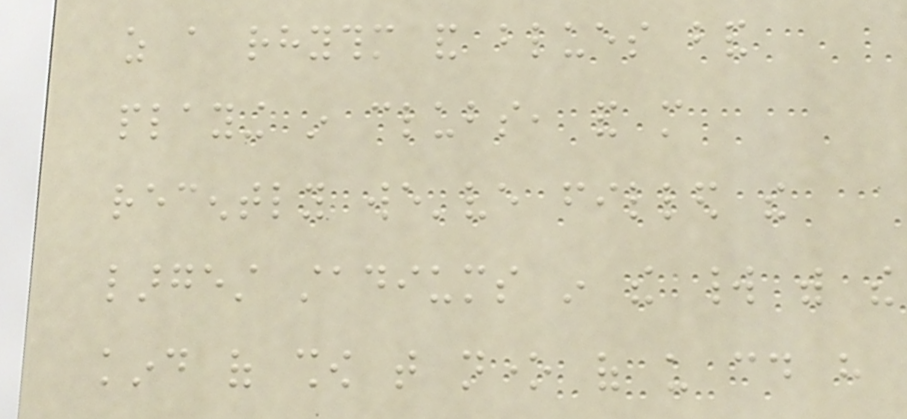as a rhythm and blues band
playing in clubs, and more
recently we've filled the
largest stadiums in the world with the
kind of show that none of us could have
